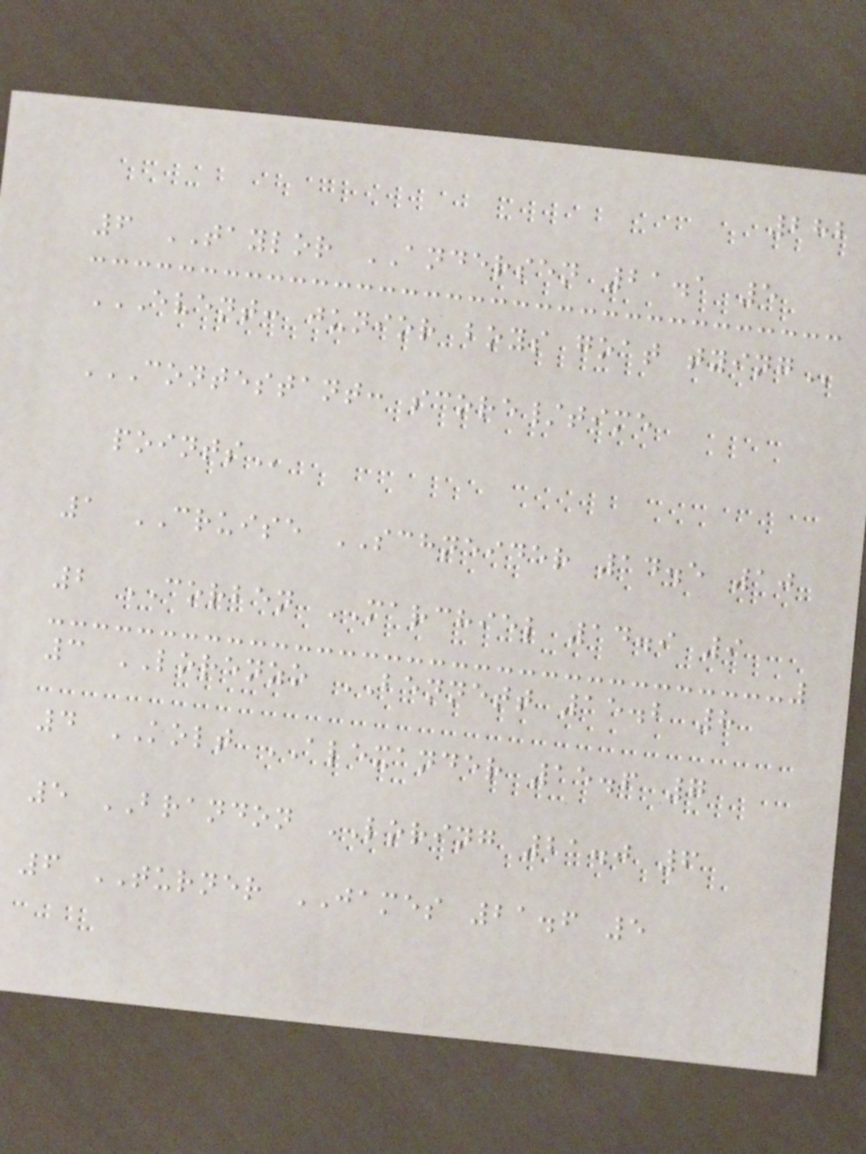282
6 TAYLOR ANDERSEN 21.1 5
EVENT: JUNIOR BOYS GOAT TYING
CONTESTANT: SCORE/TIME
POINTS
1 CRUISE SCHNEIDER 14.5 10
2 CORBEN MARCHIEL 14.9 9
3 LORENZO BENNETT 15.2 8
4 KOLT ALEXANDER 15.6 7
5 BRANDON LORING 21.0 6
6 TURNER JAMES 21.6 5
